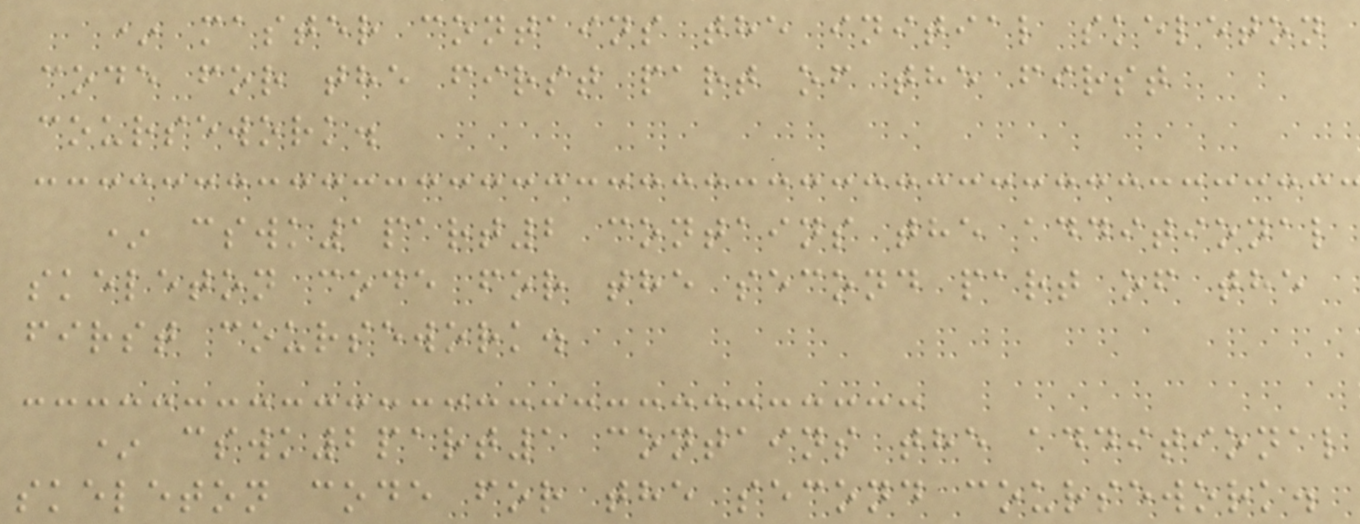* master contains the initial skeleton
code for the first part of the first
coursework.
* cswk1part2 contains the additional
skeleton code for the second part of the
first coursework.
* cswk2part1 contains the additional
skeleton code for the second coursework.
